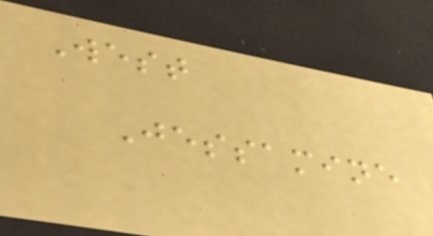West
Jessamine
